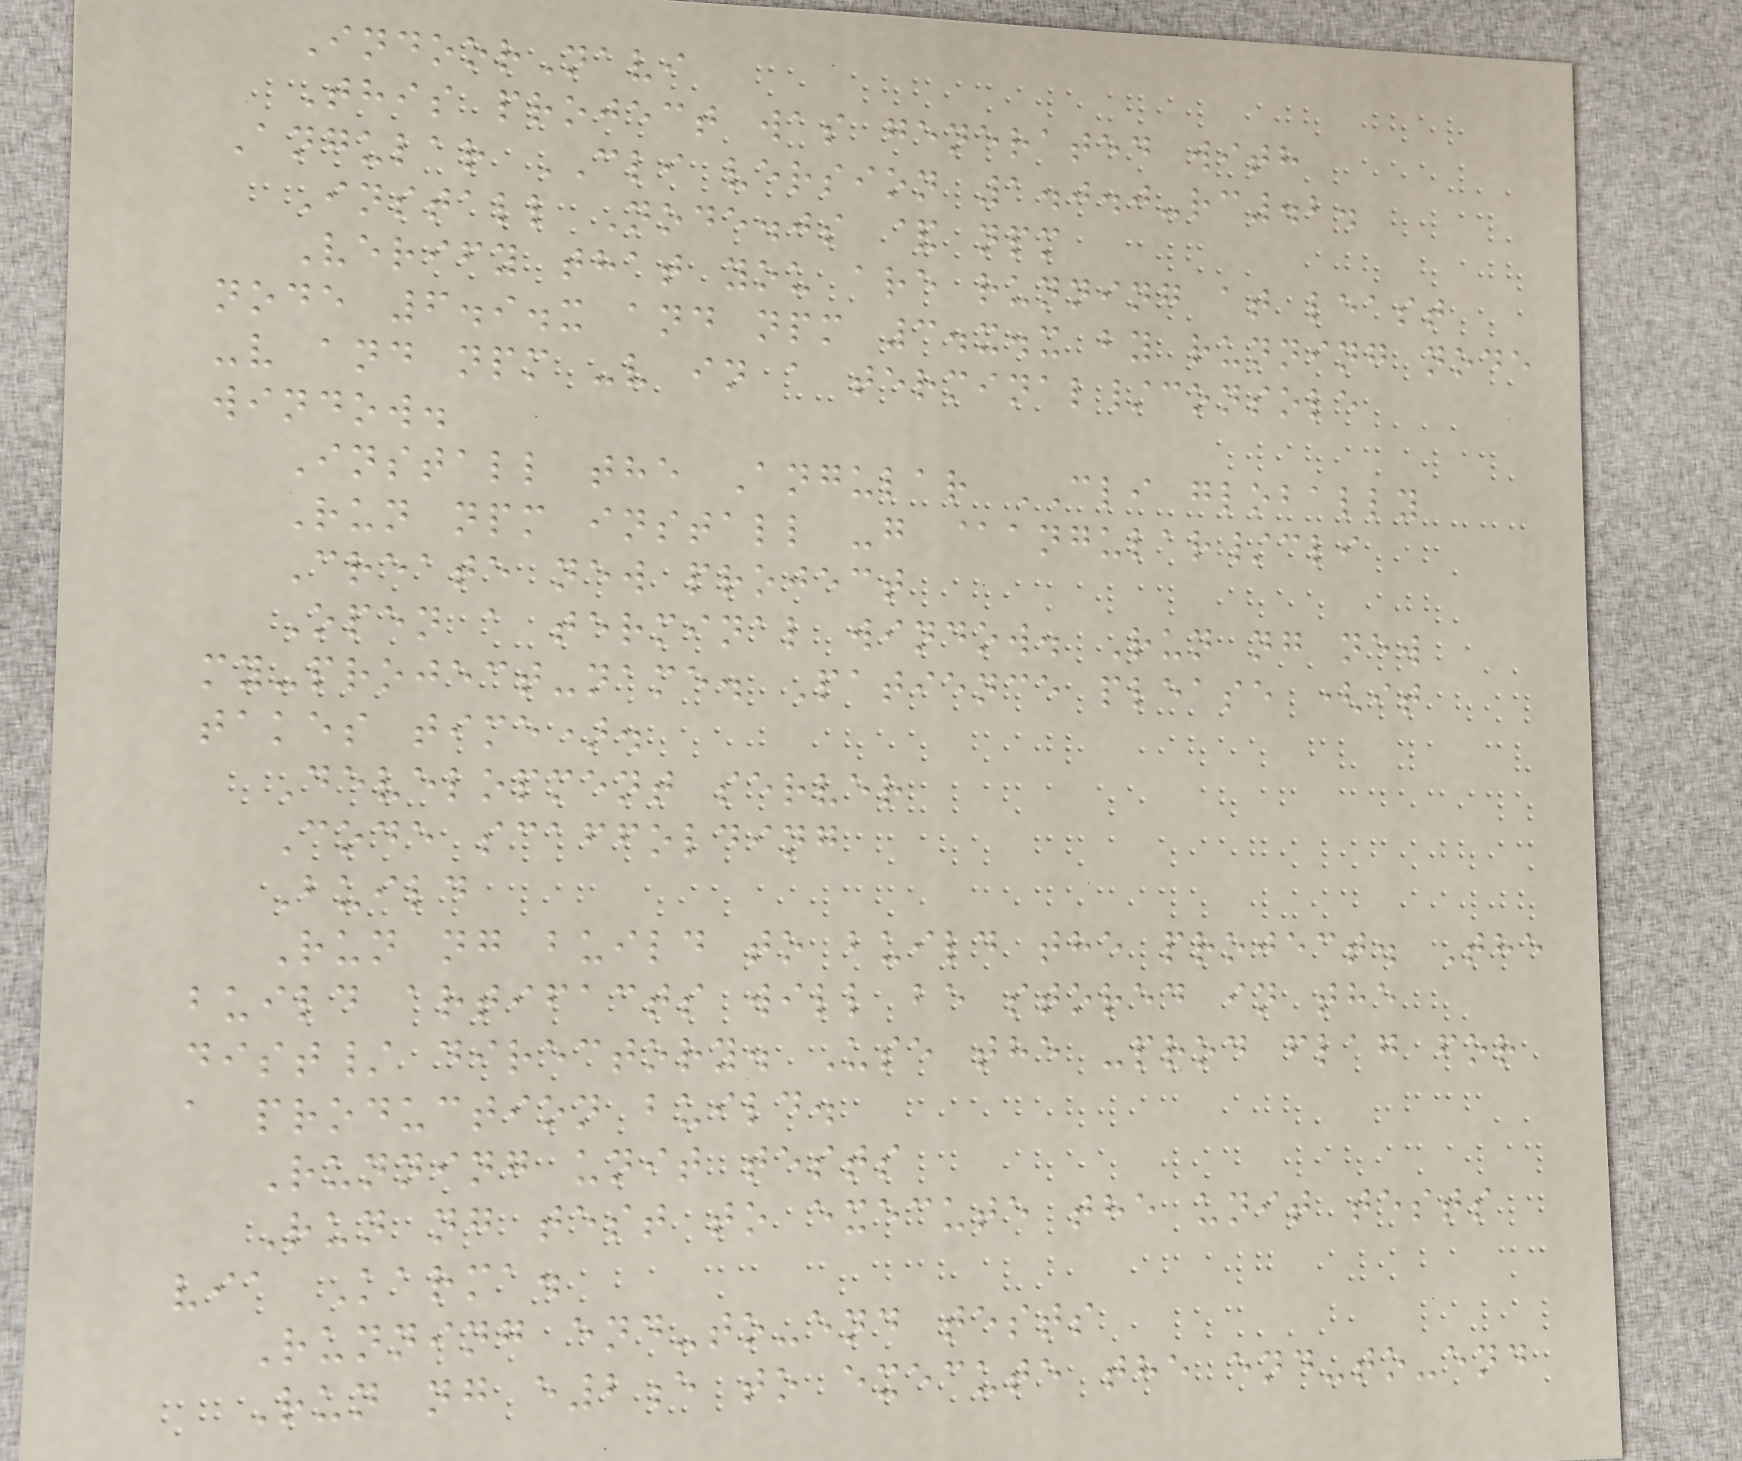IndoorNavi
This project was generated with
Angular CLI version 1.0.0-rc.2.
Install Node.js & npm
Verify that you are running at least
node 6.9.x and npm 3.x.x by running node
-v and npm -v in a terminal/console
window.
Install the Angular CLI globally
Run npm install -g @angular/cli
Create new project
Open a terminal window. Run ng new
my-project-name. Patience please (it
takes time).
Development server
Code scaffolding
Build
Run ng build to build the project. The
build artifacts will be stored in the
dist/ directory. Use the -prod flag for
a production build.
Running unit tests
Run ng test to execute the unit tests
via Karma.
Running end-to-end tests
Run ng e2e to execute the end-to-end
